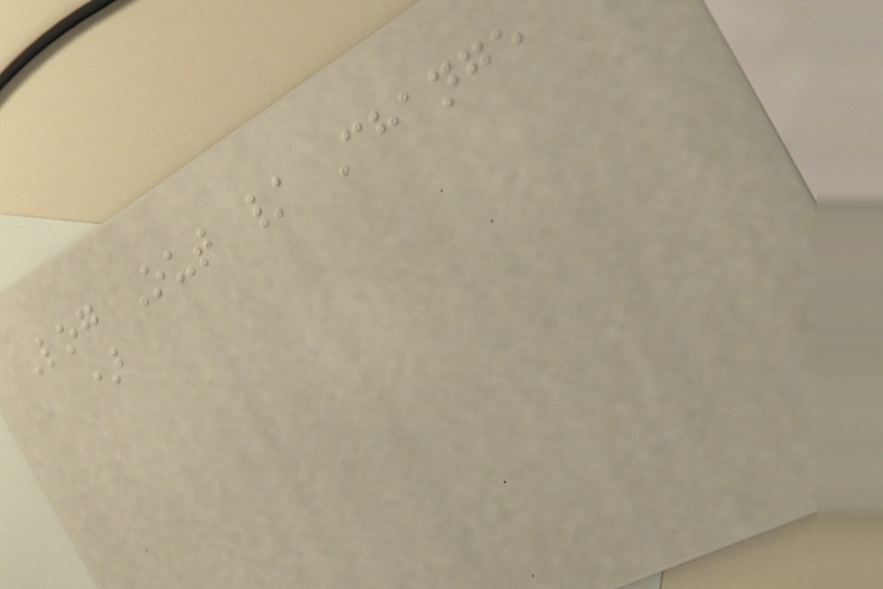Log Out / Change
)
